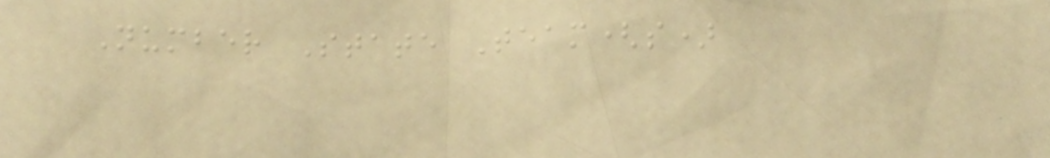Number State Team(s)
